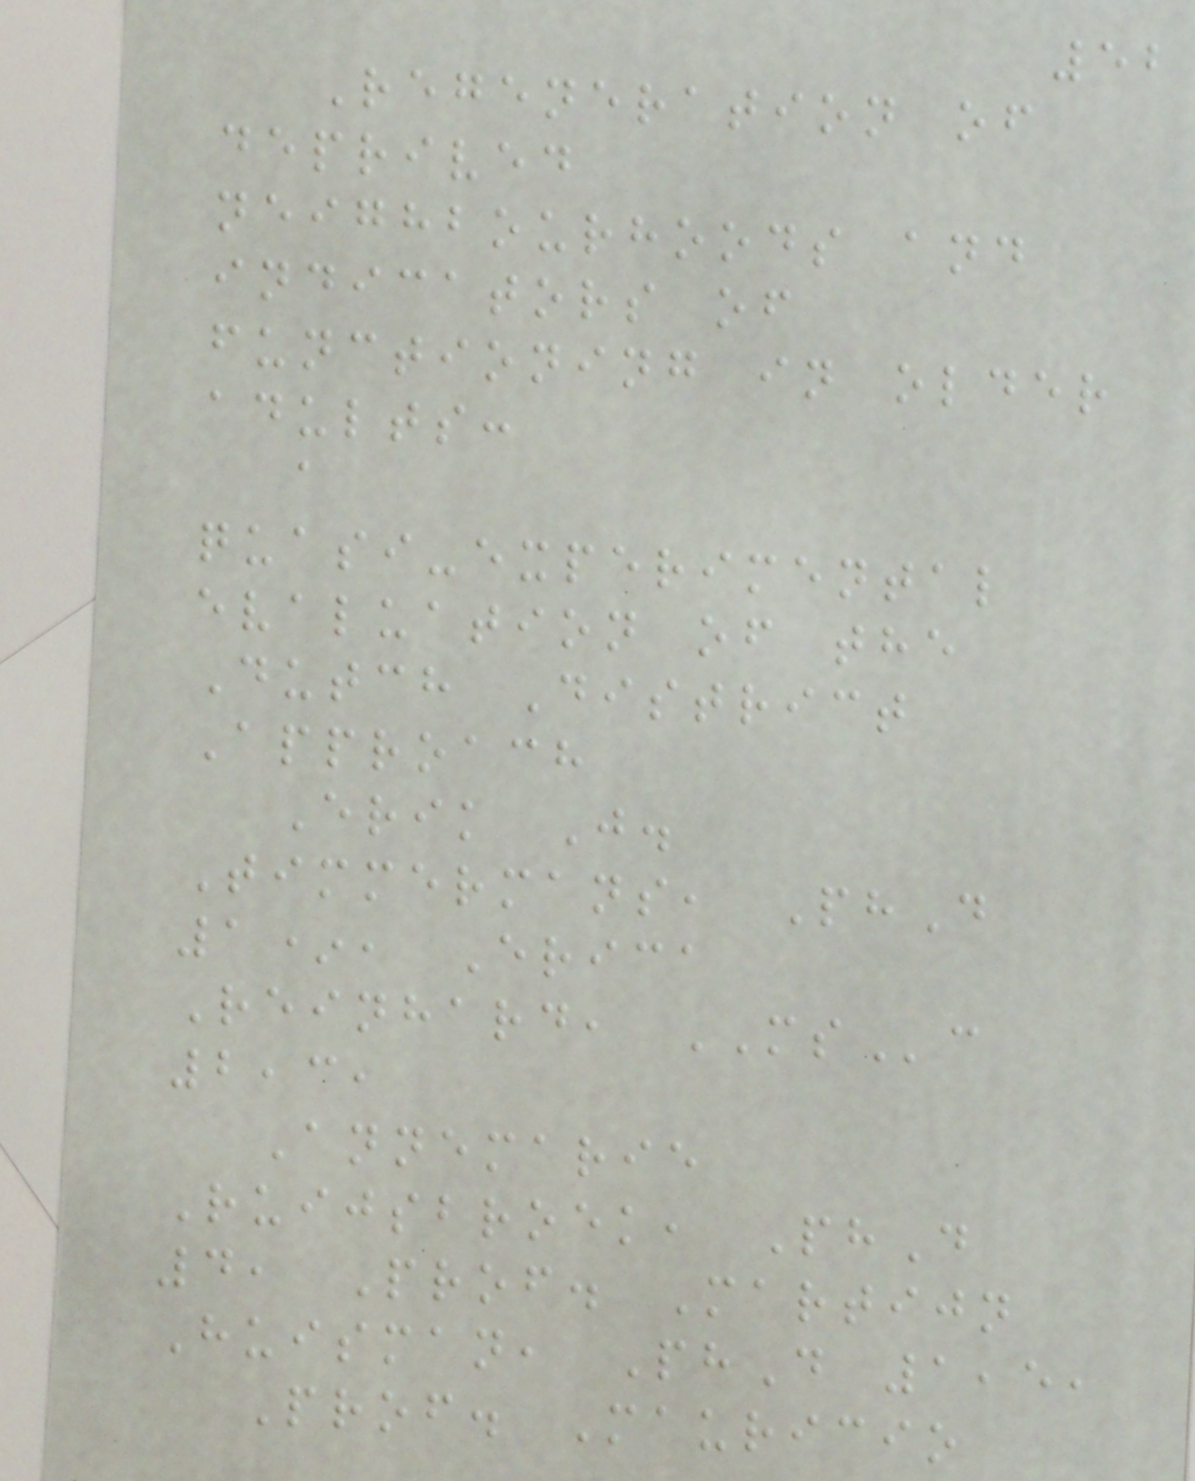52
Regeneration of
deprived
neighbourhoods and
indicators of
functioning in older
adults:
a
quasi-experimental
evaluation of the
Dutch District
Approach
Erik J.
Timmermans, PhD
1*, Erica
Reinhard, MSc
2,3,
Annemarie
Ruijsbroek, PhD
4, Prof. Martijn
Huisman, PhD 1,5,
Prof. Mauricio
